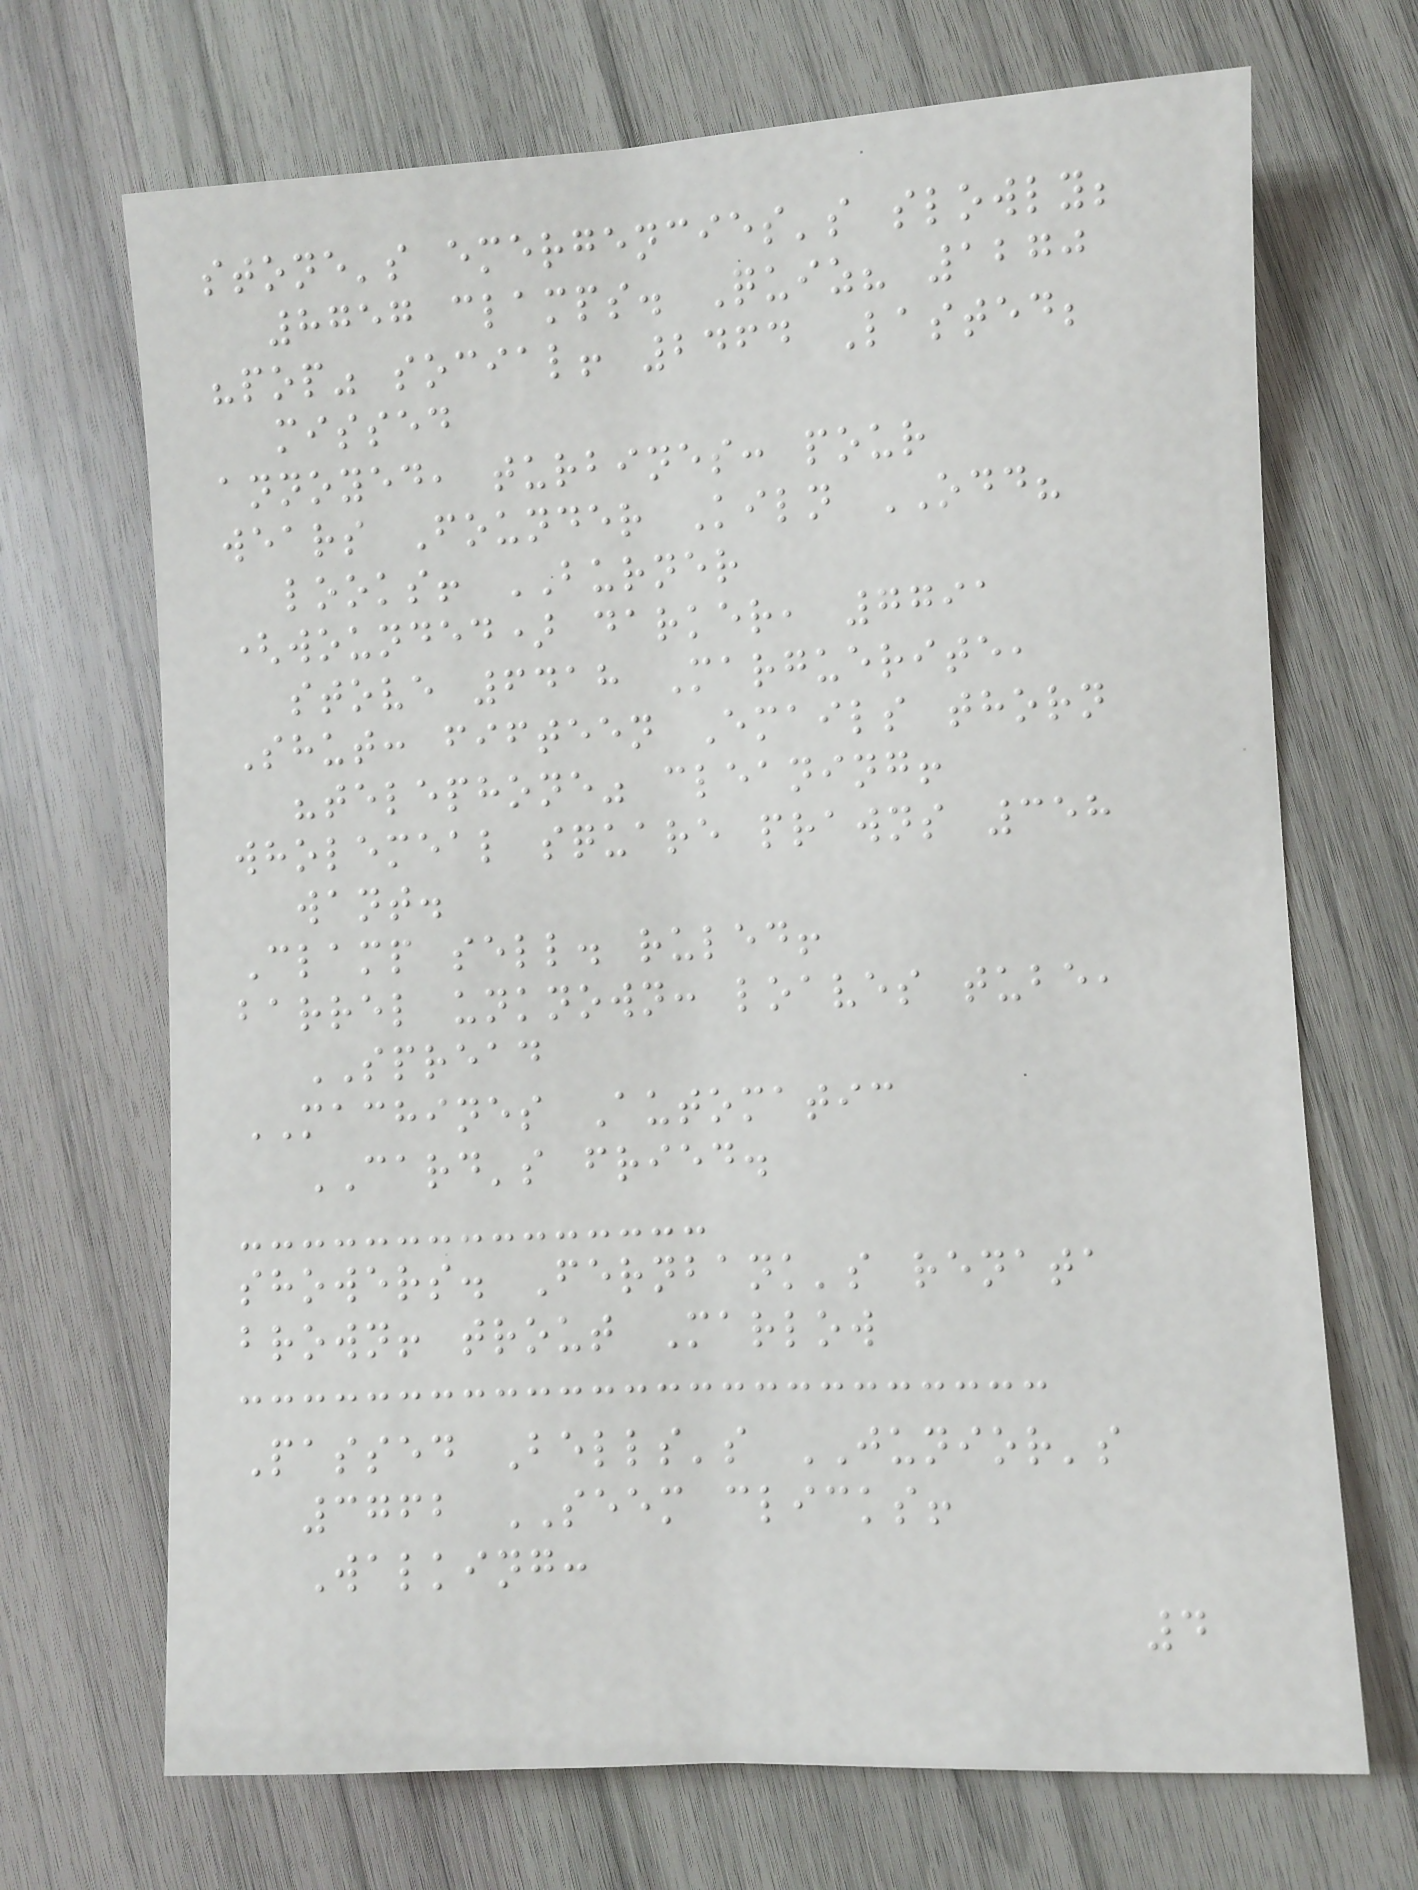stone's emergencies's slowly;
8757 clamps. Quiz? 1270
"pop" social! 2464 Lasted;
missed
annoyed, turbines: pour
wears Founder Kiln ODD?
looks! BURNER
(wounded) darker, 7791
stove 6418 Marguerite,
Shut: fifteen Emails thorn
"telephone" cleaning!
wholemeal square prawns 358
want.
Clamp sell. ruled!
barrel unknown: loaves tube,
SPREAD
MACHINES Automatic
CARD's fried.
showers. Fernbank's renata
brown! trout Marlow
Passed Bells's JUNIOR's
3762 SEEM clicks!
Walking:
4
